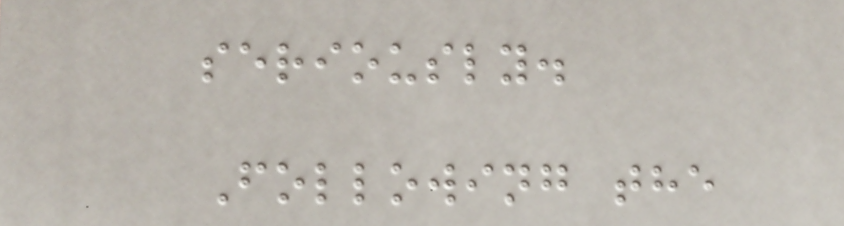seriously.
Following the
